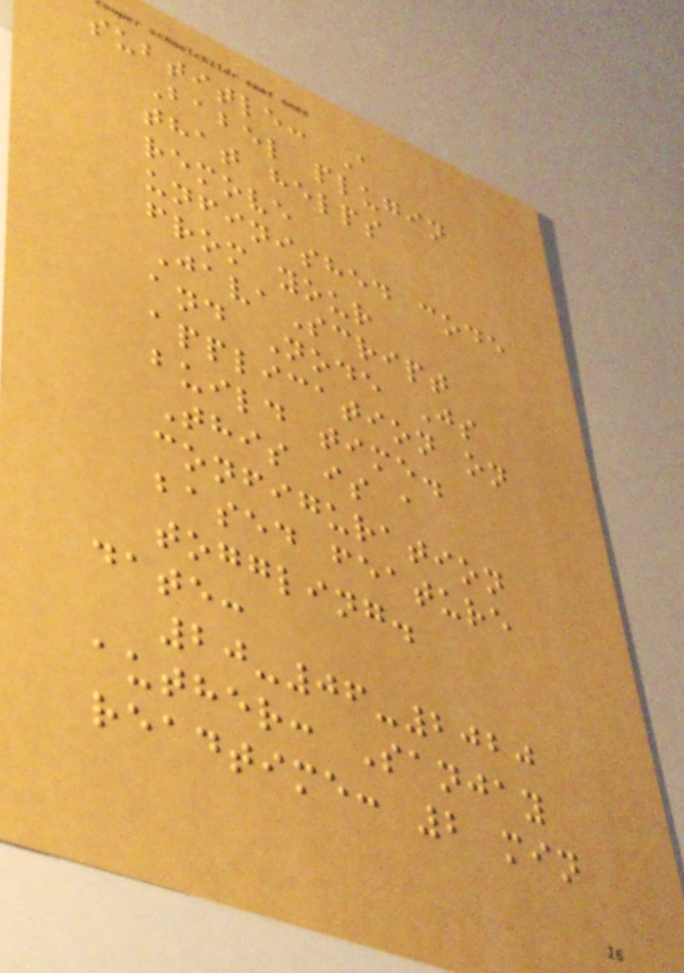subtitle: A
Babel plugin
that helps
remove
unfinished code
from your
JavaScript
and Node Js
application on
build time.
This is a
configuration
based feature
toggling.
date:
20-06-2020
auther: Sanjay
readtime: 2 min
